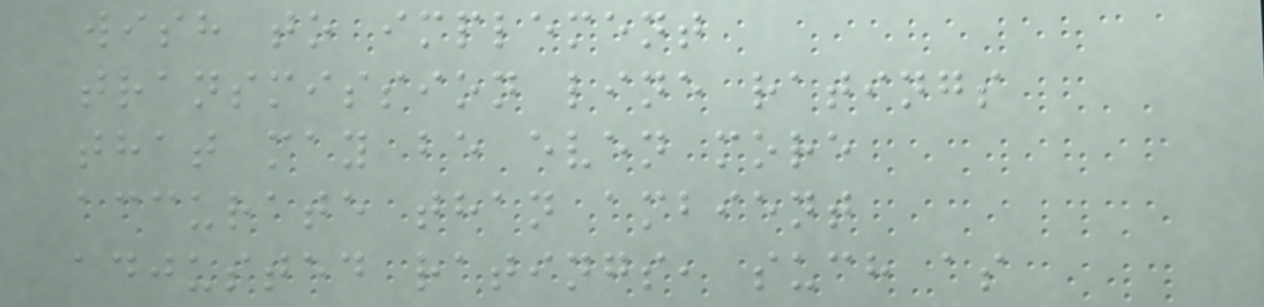wish to implement
transmission line ratings
that may be even more
accurate than ambient
adjusted ratings, such as
